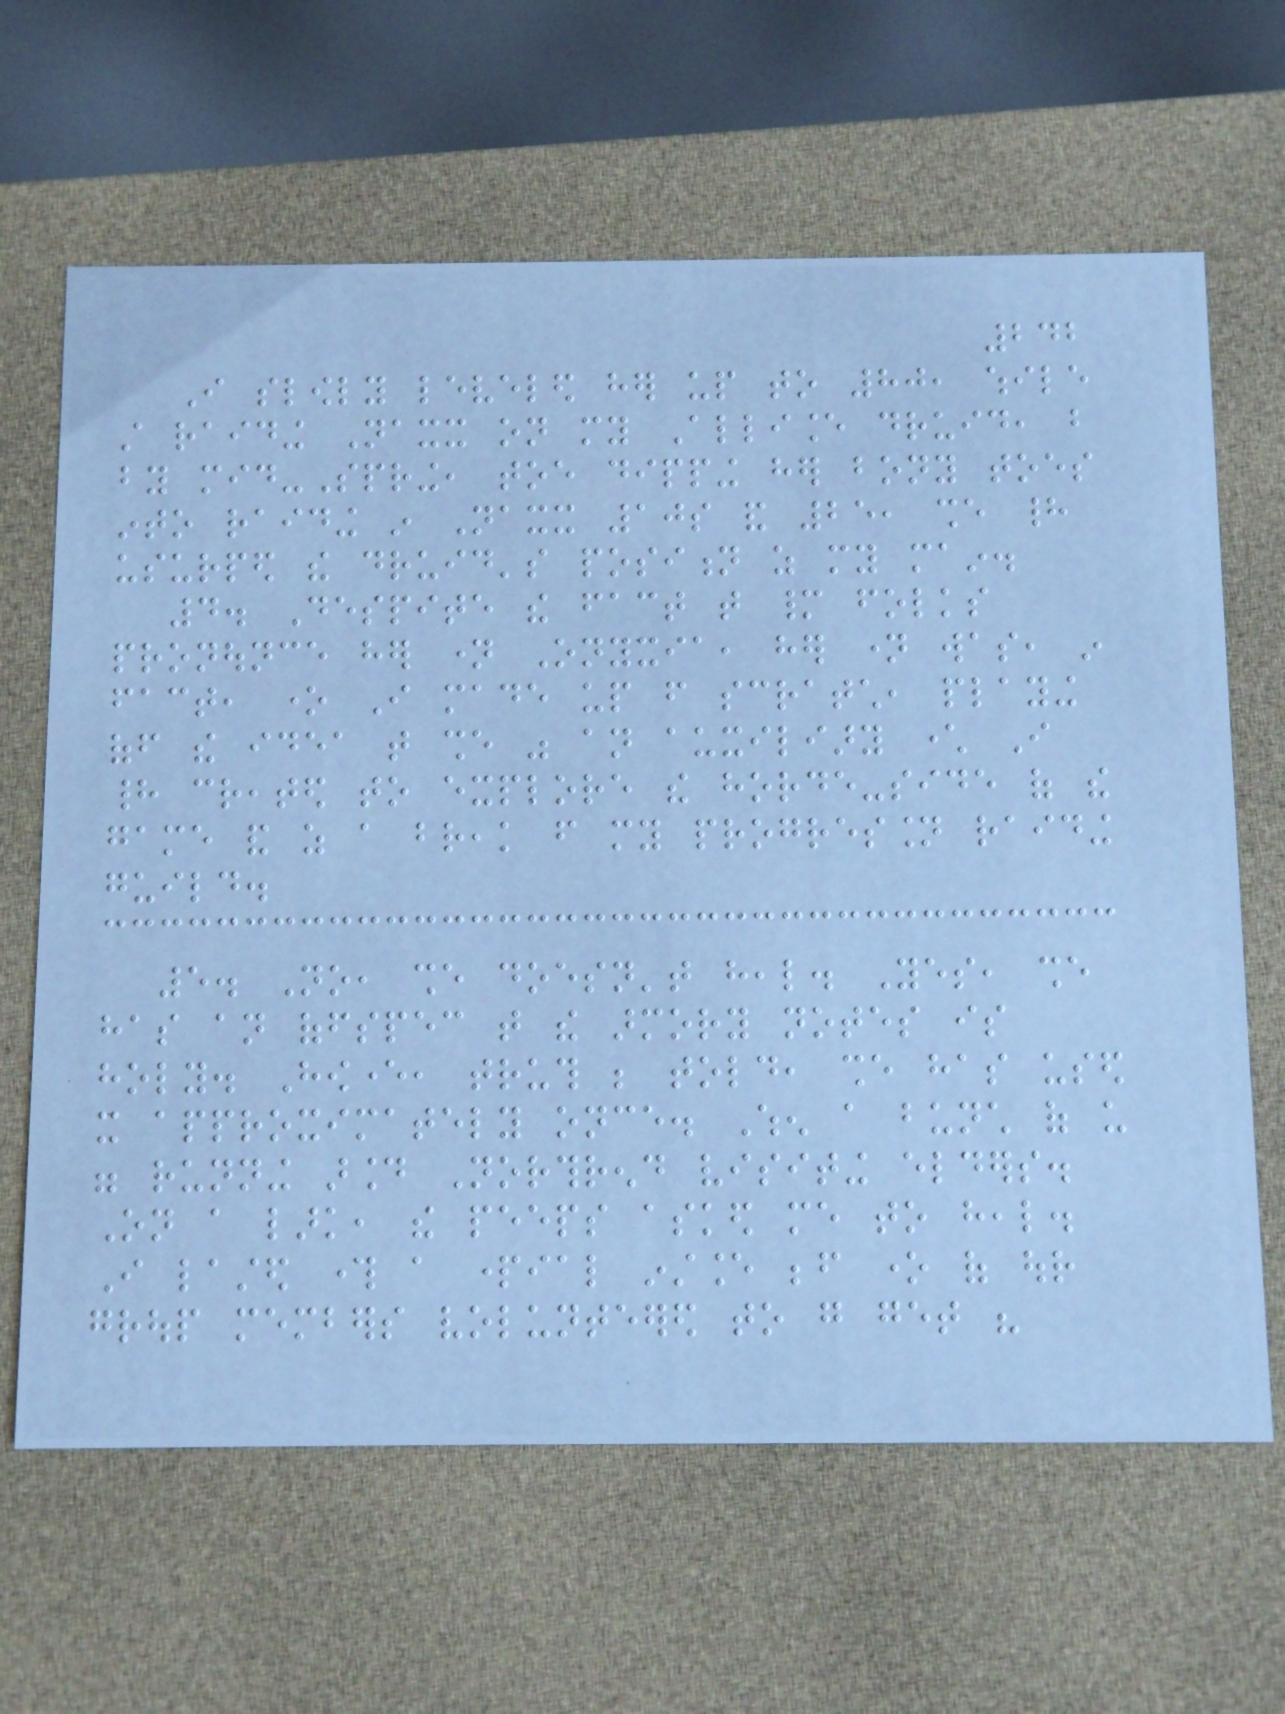242
I slowly leveled her up to 80, while
still raiding Naxx on my Alliance druid, but
by mid-Spring, toe dipping her bony toes
into raiding in Naxx 10s and 25, she had
usurped the druid's position as my main.
4. Despite the fact that many folks
pronounce her name Onyxia, her name was, in
fact, one I made up from scratch, playing
off the idea that she was an auxiliary character I
had created to explore the horde-side of the
game and as a break from my progression raiding
guild.
5. No, she doesn't heal. Yes, she
has an offspec that the armory notes is
holy. However, truth be told, she has used
it approximately once. When a bunch of us
were running around Northrend visiting elders.
On a lark, the peeps asked me to heal.
I lasted through a partial instance before one of our
group members volunteered to go get his
